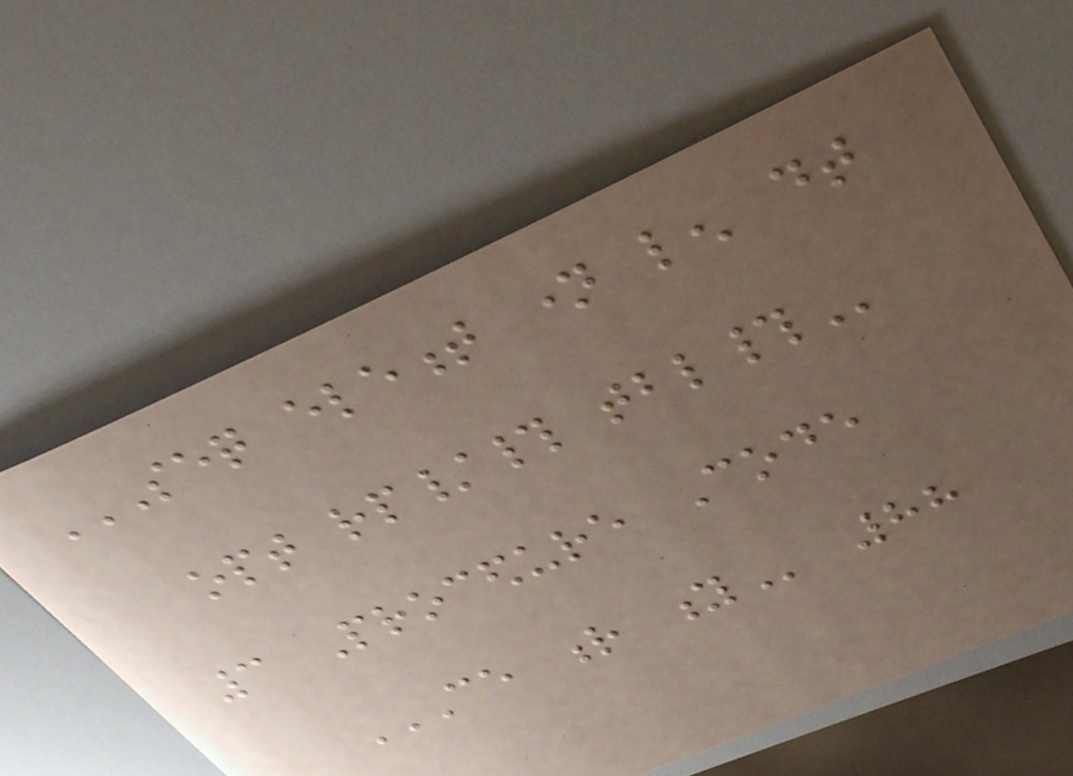SEQ ELEMENT NAME LEN DT
OPT RP/# TBL#
3 Procedure Code
CE R Y 88
